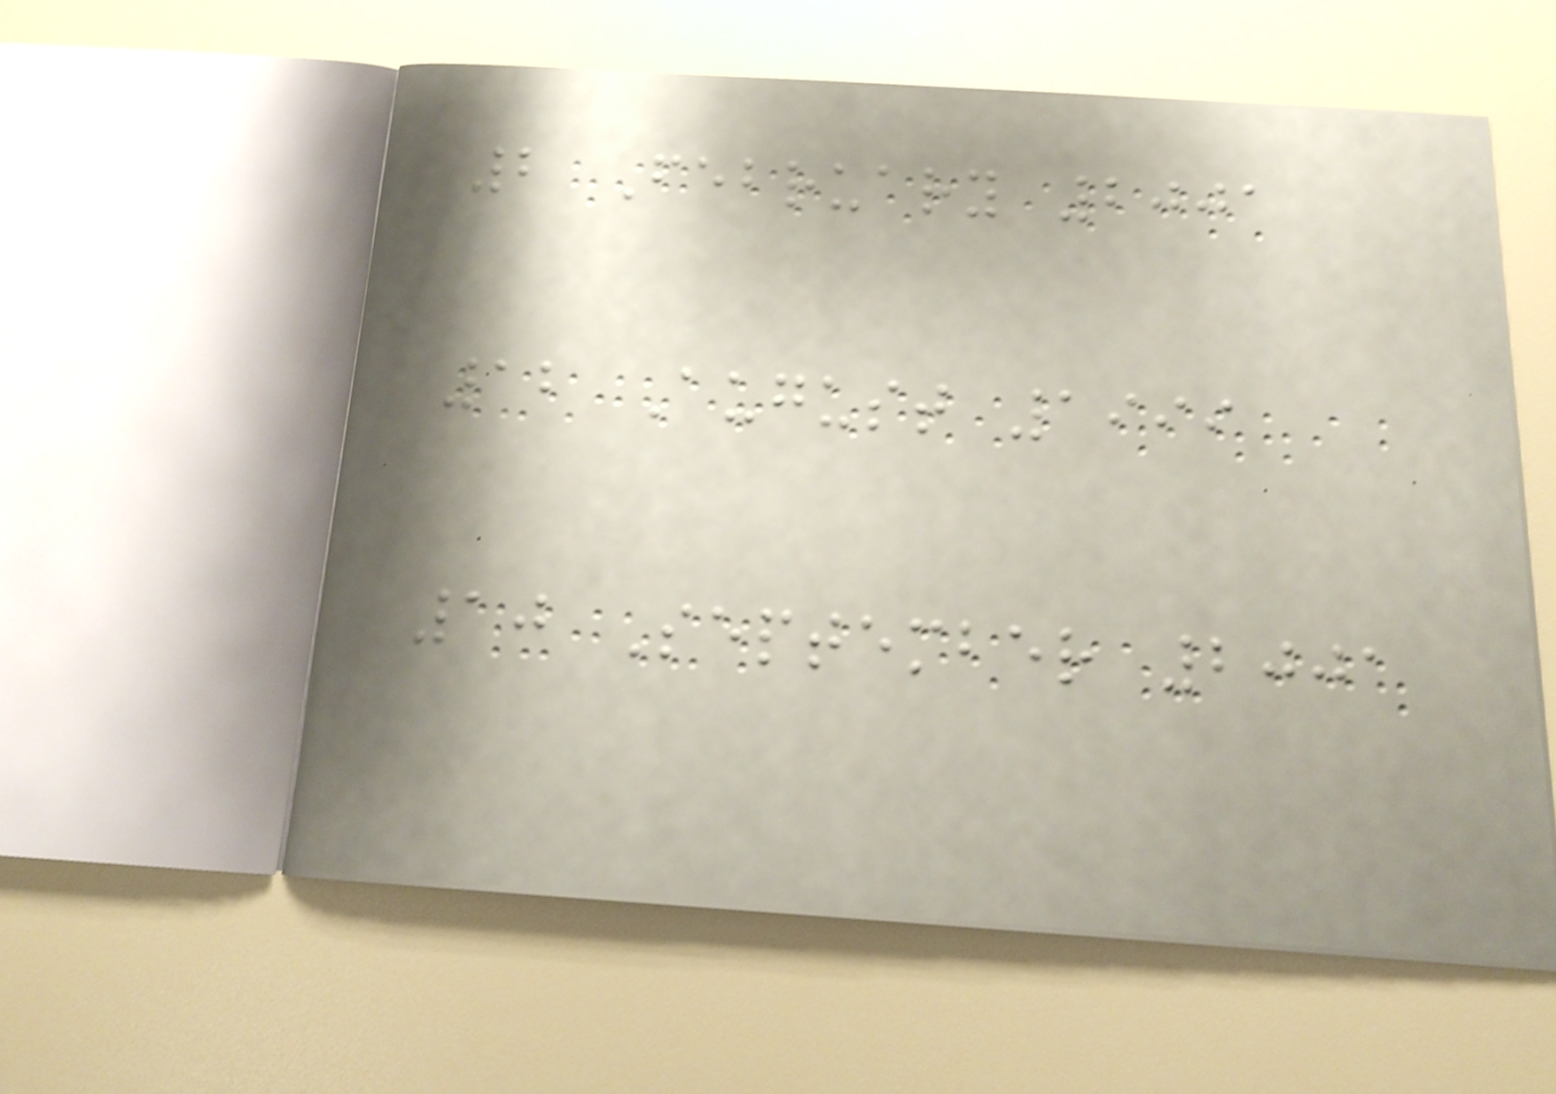2 February 2001
12 August 1999
10 September 2001
